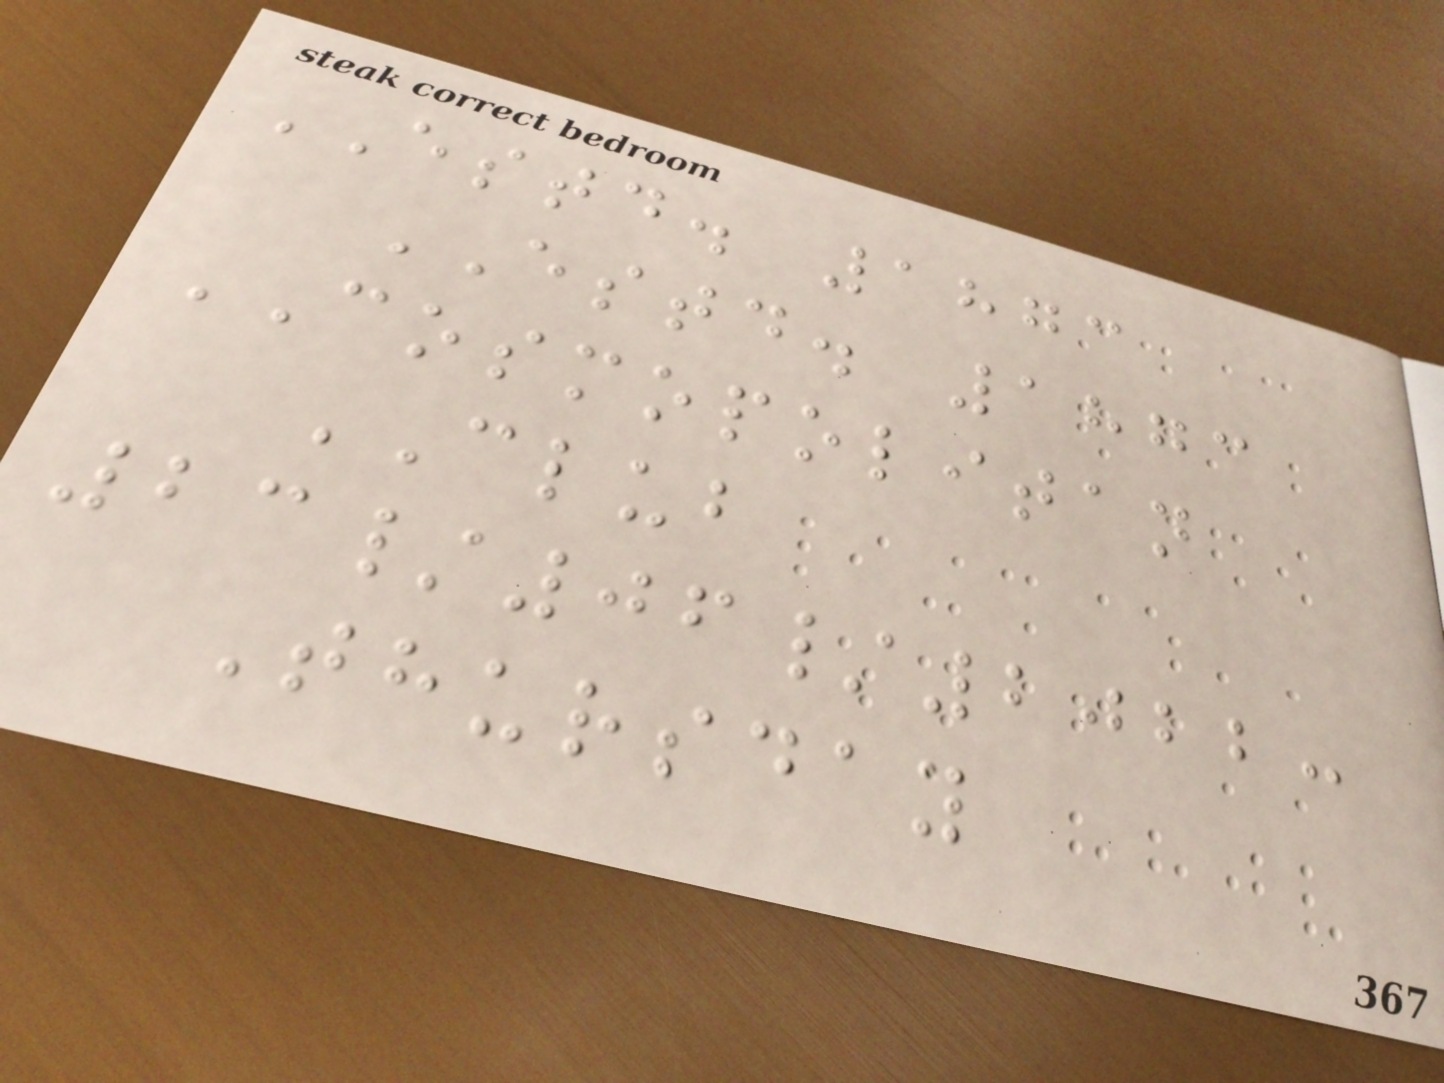ESTD. 1873
ESTD. 1873
COSMOPOLITAN
CLUB
23/06/2022:
Thursday
